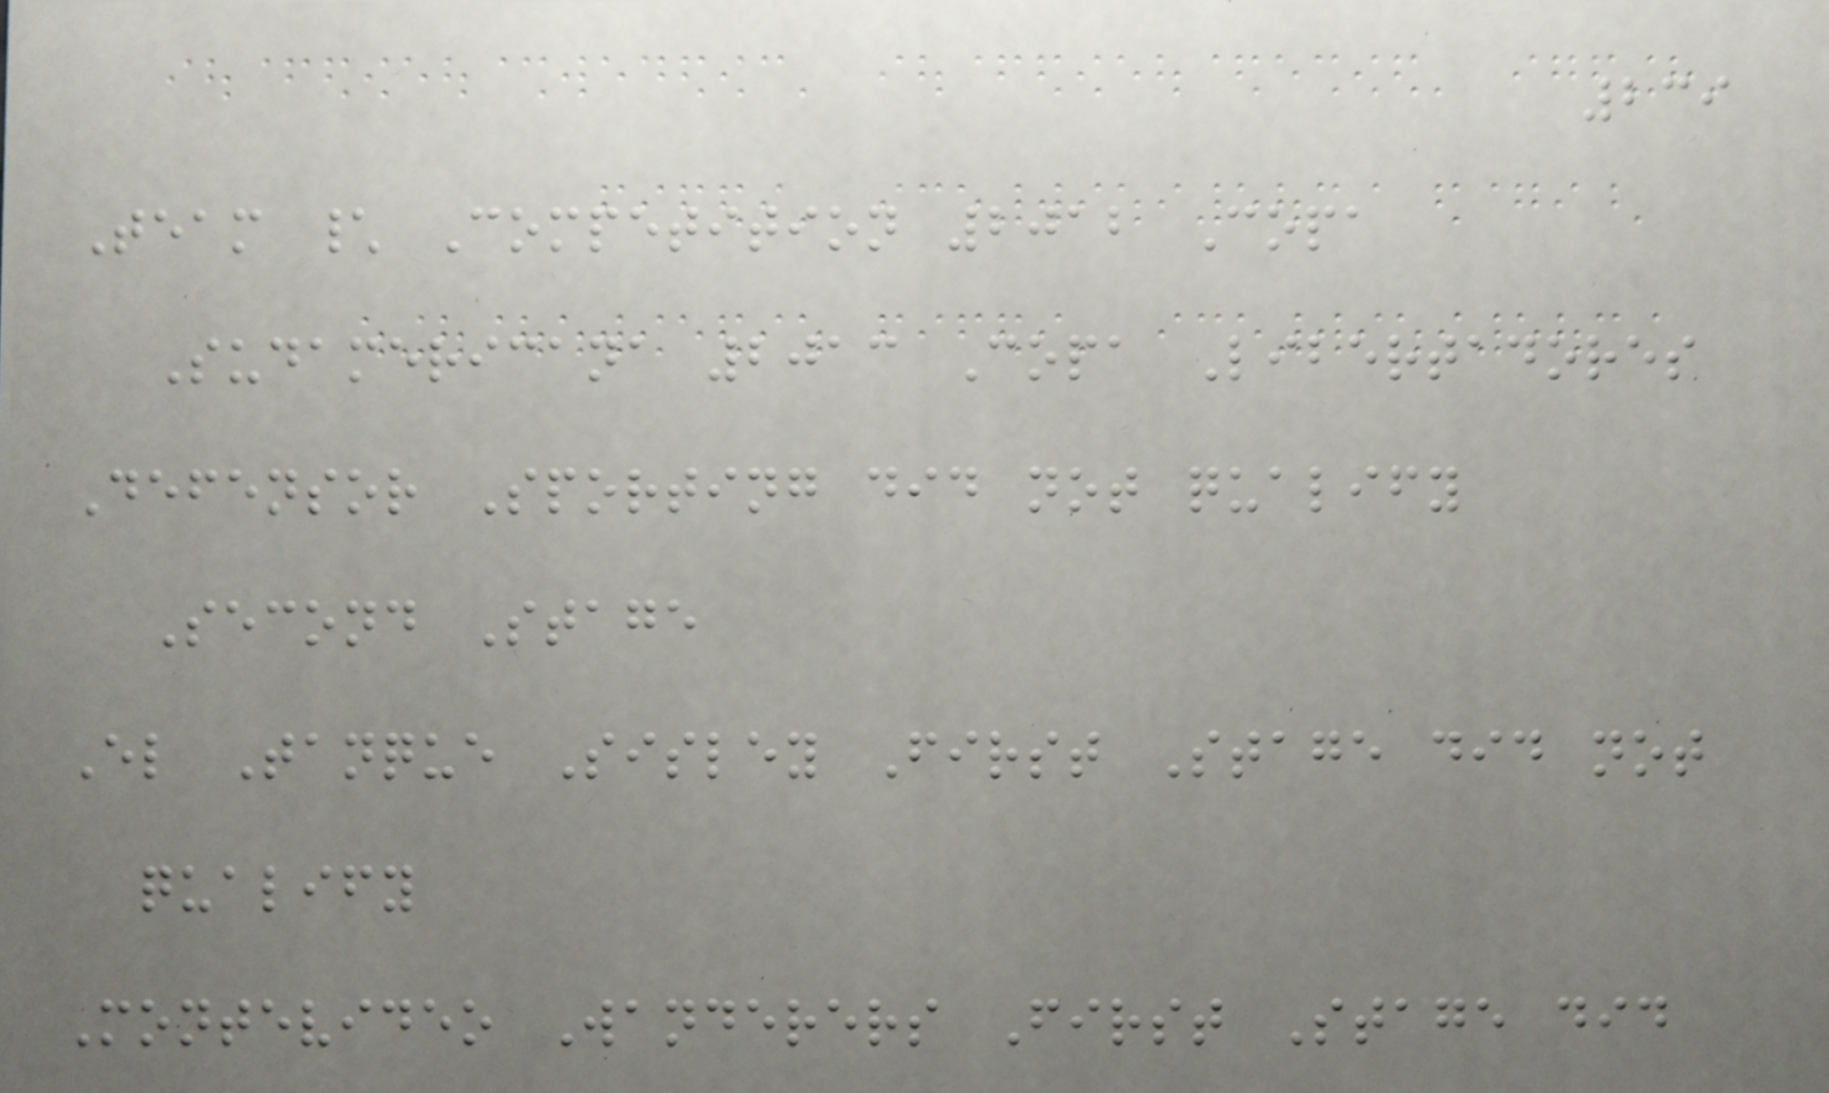239
Team \ Competition 2012 Copa
Sudamericana 2013 Copa Libertadores
Defensor Sporting did not qualify
Second Stage
El Tanque Sisley First Stage did not
qualify
Montevideo Wanderers First Stage did
